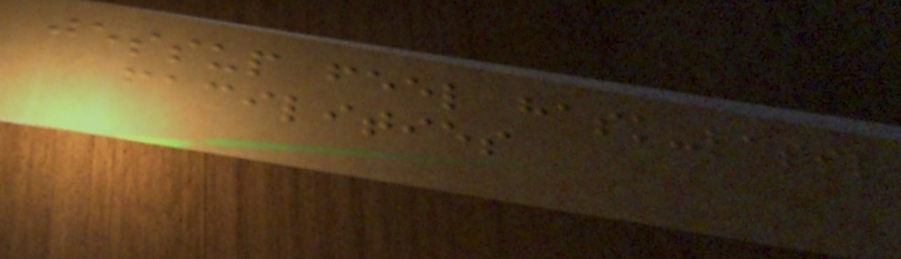jessup feel hask-basil
facilities
